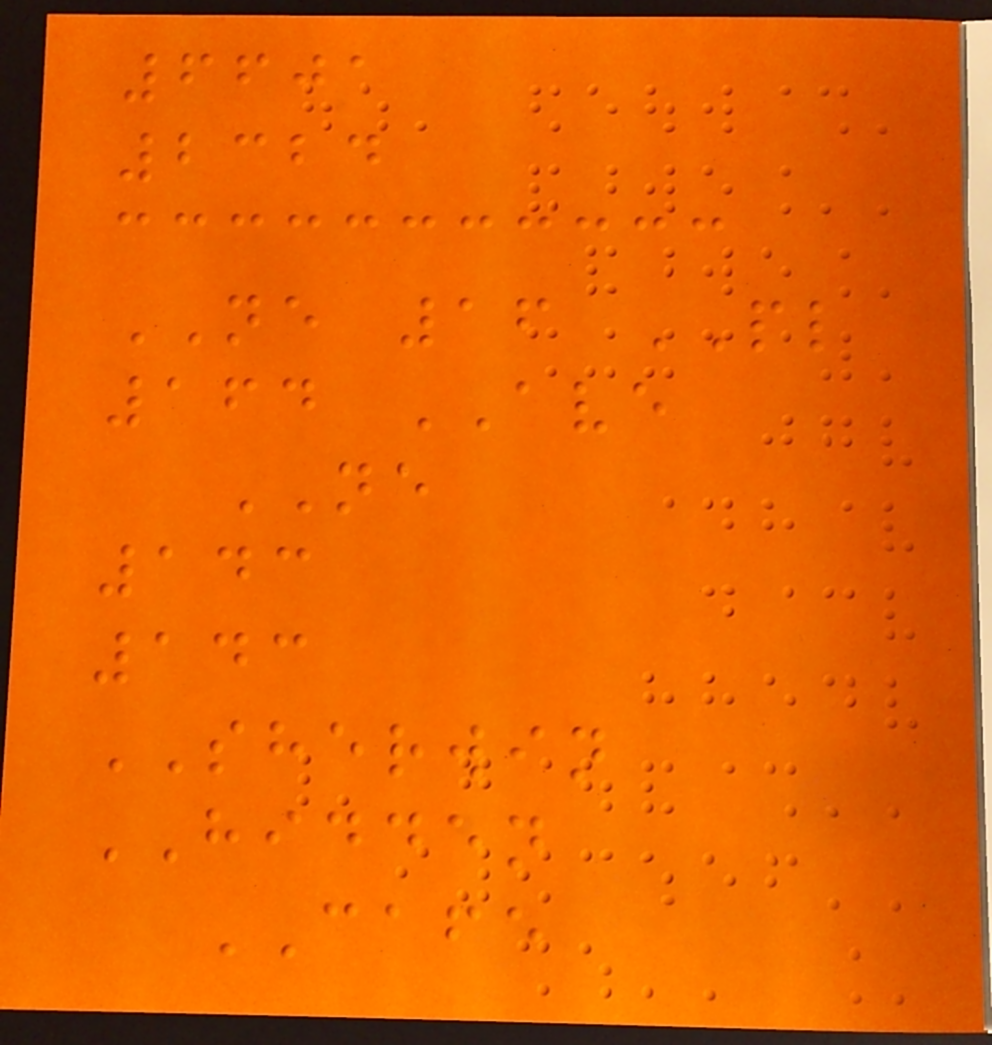6601
2324
NE 16 PL
164 AVE
NE
143
143
SHERWIN
HIDDEN
CAFE
